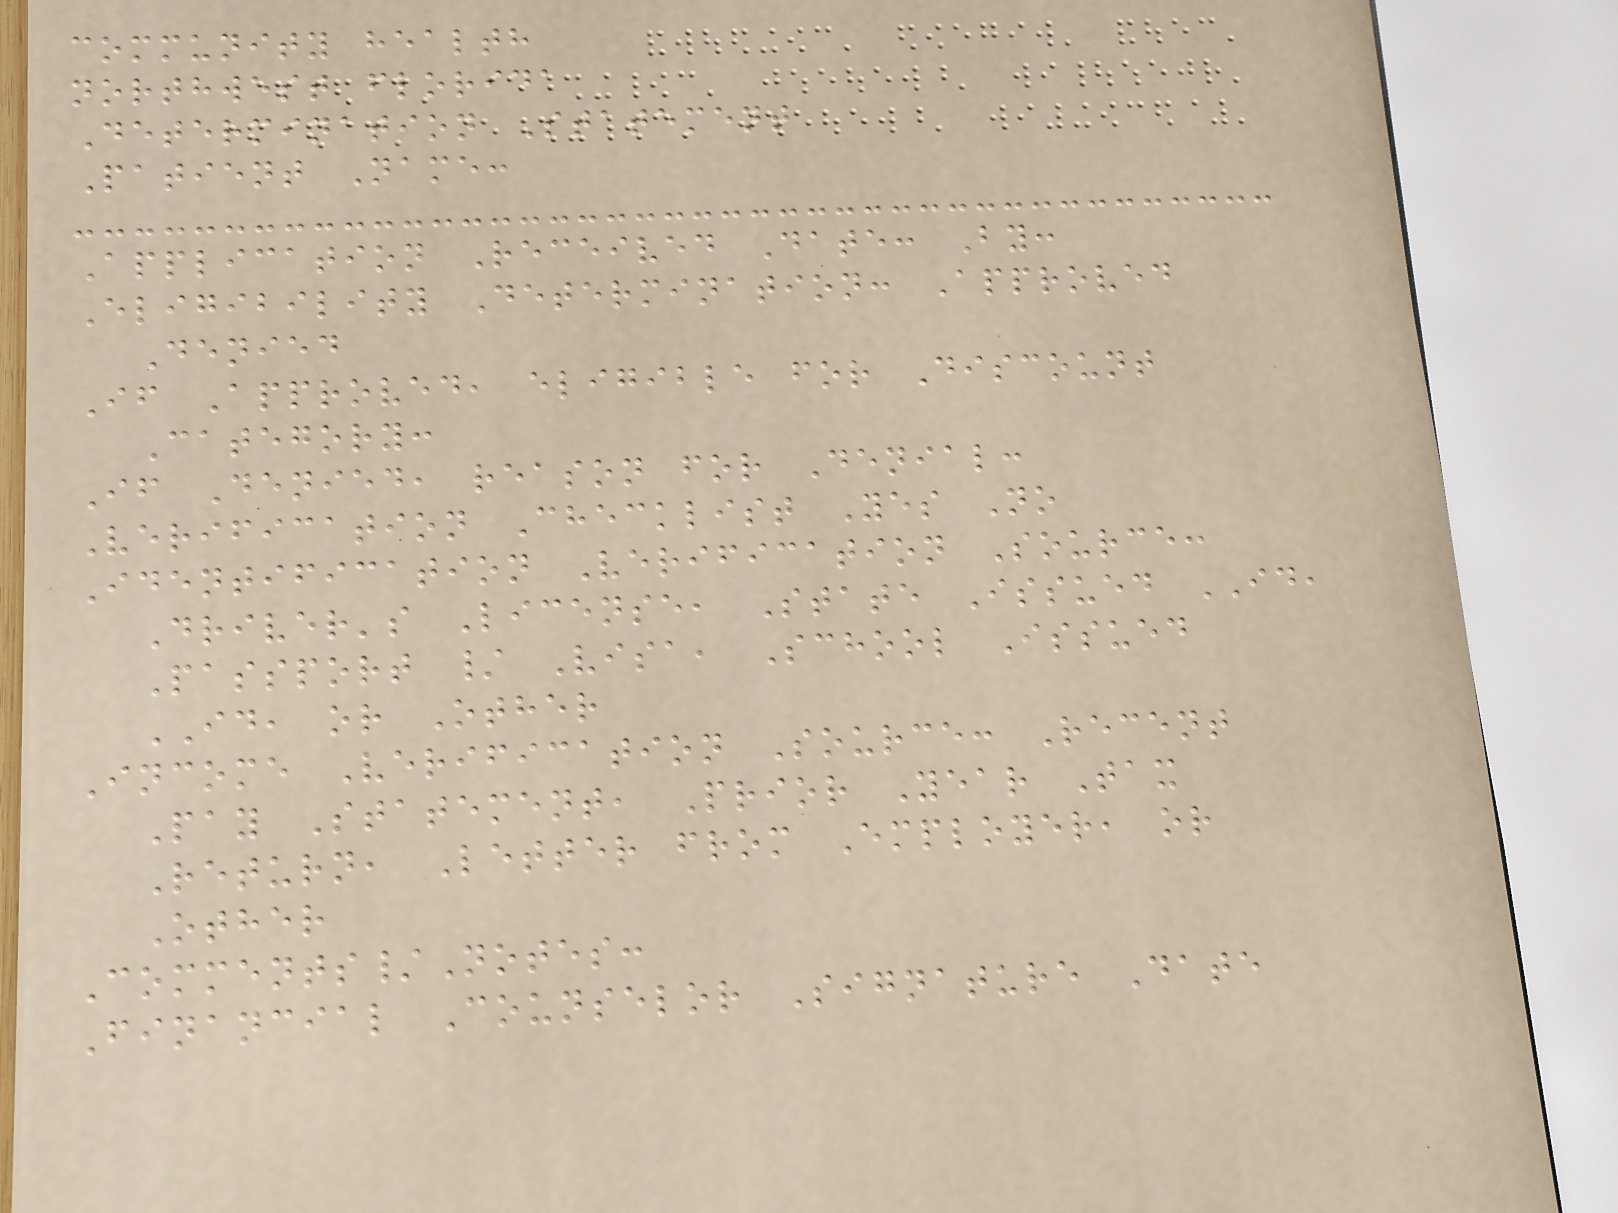community health
northwest florida
Determination Statement
Patient Name:
Application Received Date: By:
Eligibility Determination: Approved
Denied
If Approved, eligible for Discount
Category:
If Denied, reason for Denial:
Verification Checklist Yes No
Identification Verification Source:
Driver's License, State Issued ID,
Passport / Visa, School Issued
ID, or Other
Income Verification Source: Recent
Pay Statement, Prior Year Tax
Return, Letter from Employer, or
Other
Comments/Notes:
Financial Counselor Signature Date
